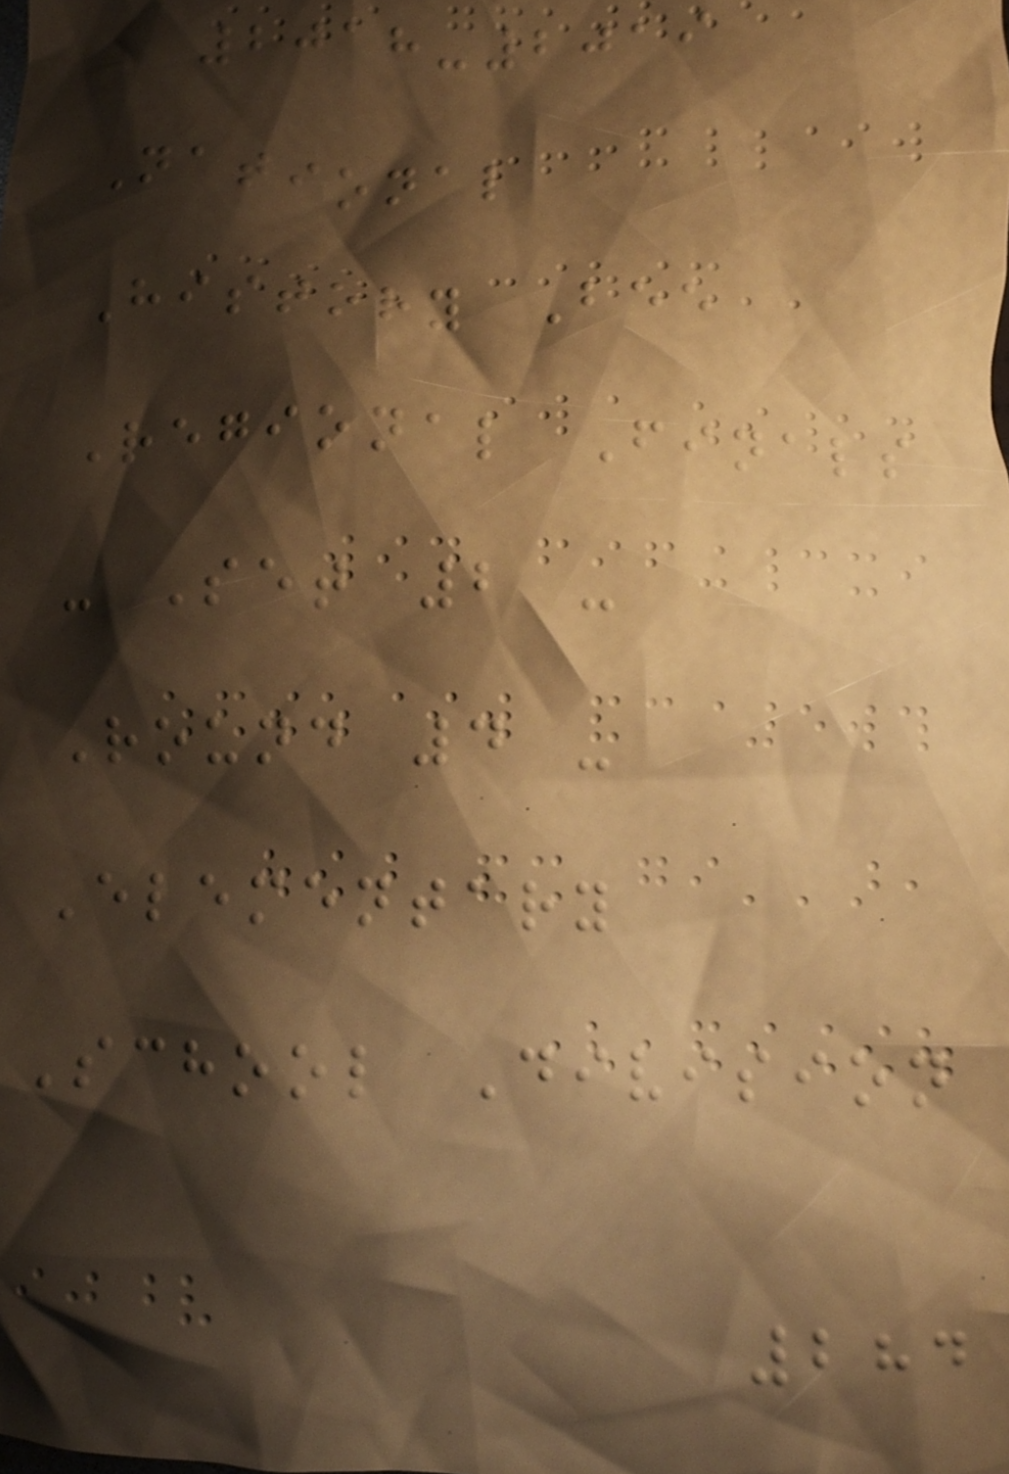2018-2019
National
History Bee
Regional Finals
- Set 2 -
Round 4 -
Elementary
School Division
284
